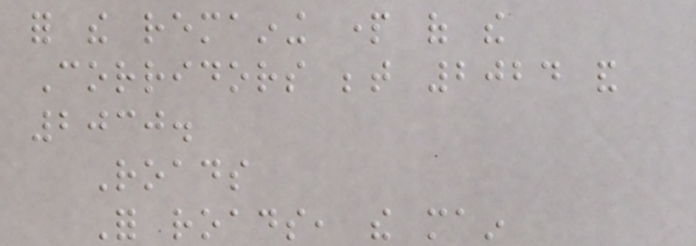for the remaining part of the
Corridors between 2024 and
2030.
Roads
For roads, the main
